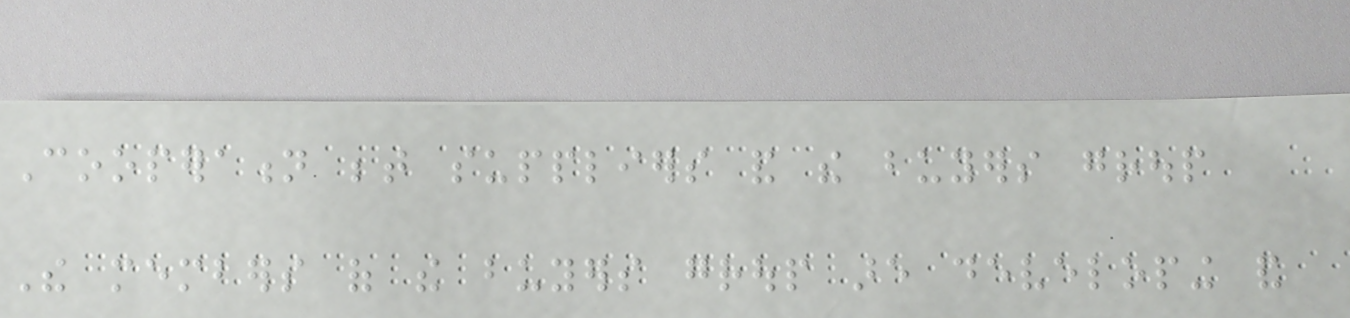Cooperation between suppliers and the buyers group
The members of the buyers group are developing and
